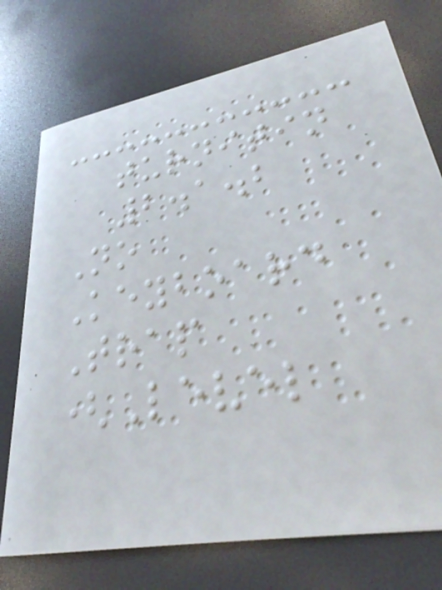turnitin
2.1.2
No
Keyboard
Trap
(Level
